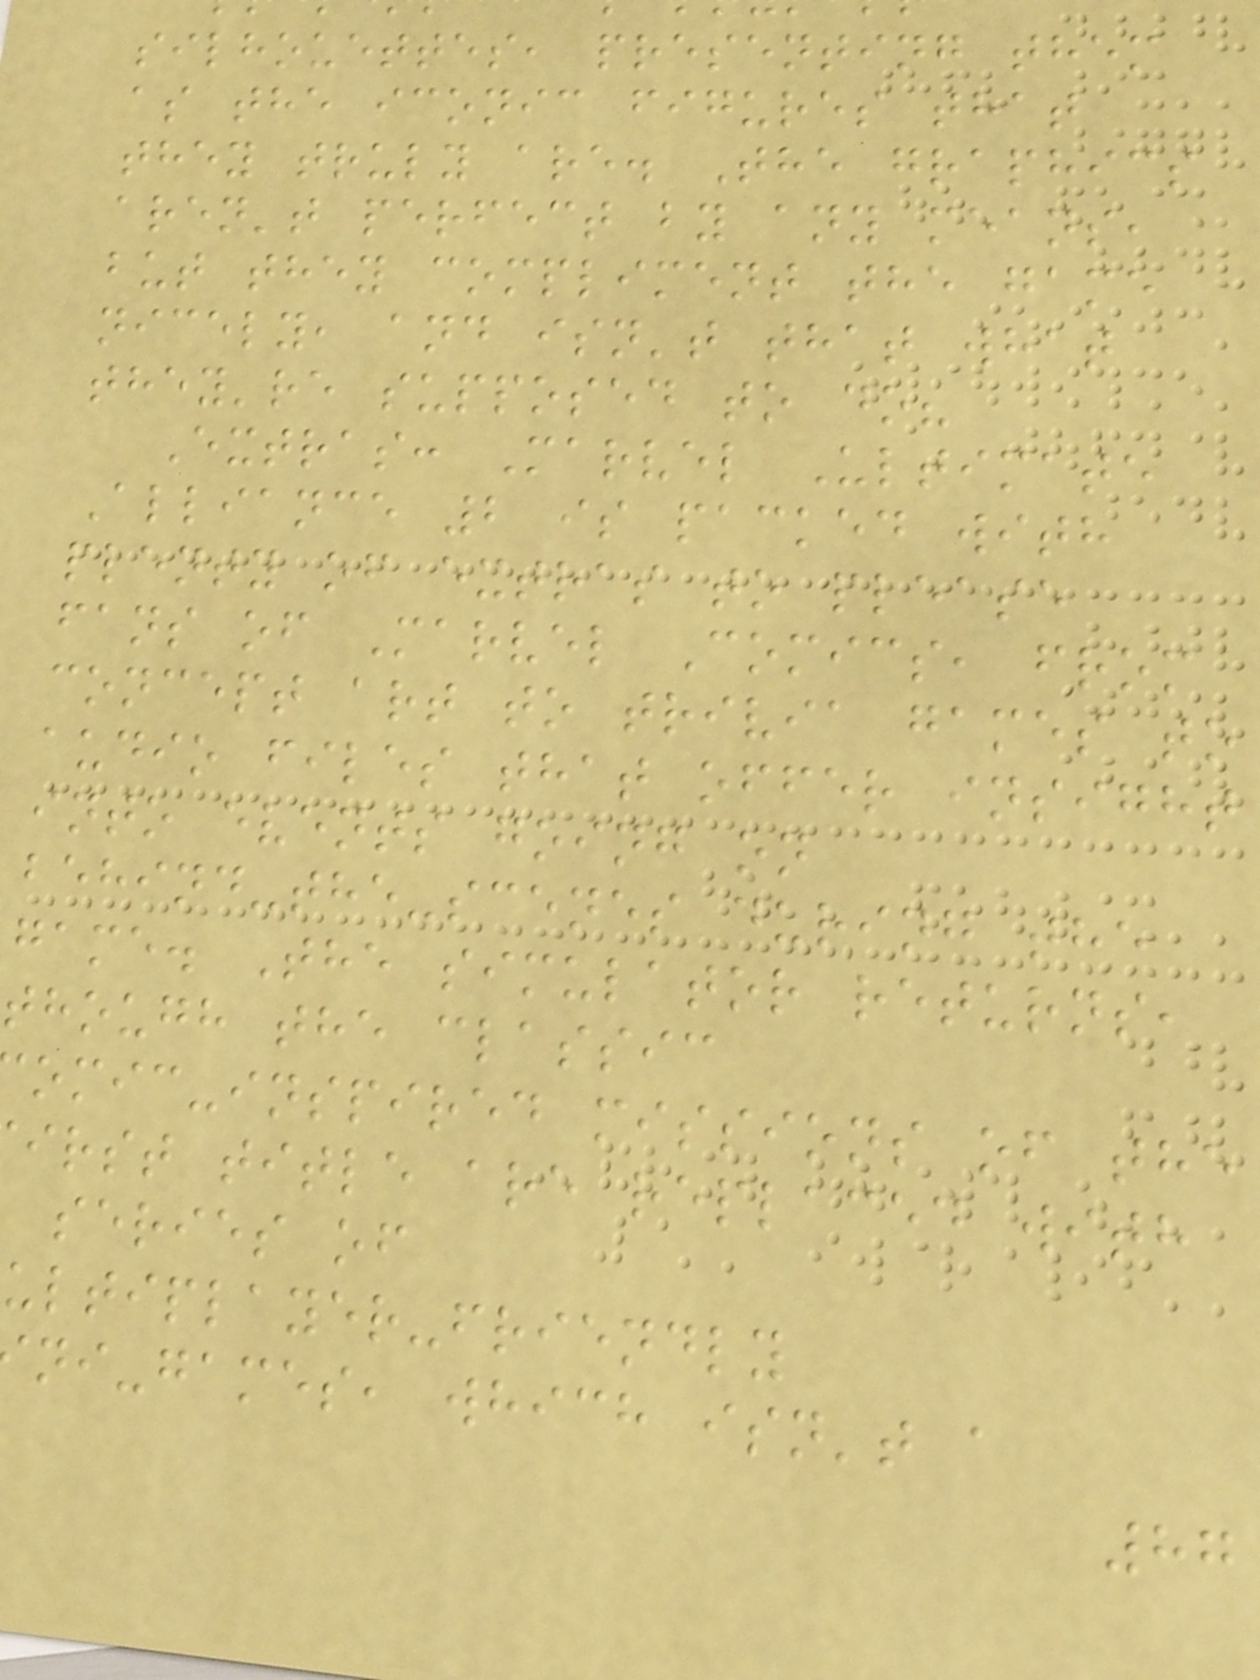silhouettes, presenting them
as the iconic figures that
they truly are. The graphics
aren't perfect by any means,
but they compliment the game
nicely, and isn't that what
they're supposed to do?
Extras: Marvel Ultimate
Alliance 2 is packed with
plenty of extras to please
fans of Marvel Comics, from
concept art to trivia games to
audio files that offer insight
into events going on
behind-the-scenes during the
game. The simulator returns,
though the classic
omic-inspired missions of the
irst title are replaced with
series of
ultiplayer-friendly
ni-games, which isn't a
87
